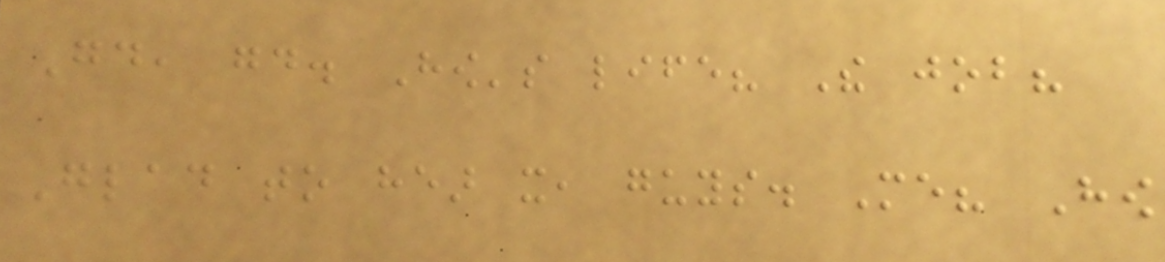Good, good. How's life? The job?
Glad to hear it, guys. Me? How
